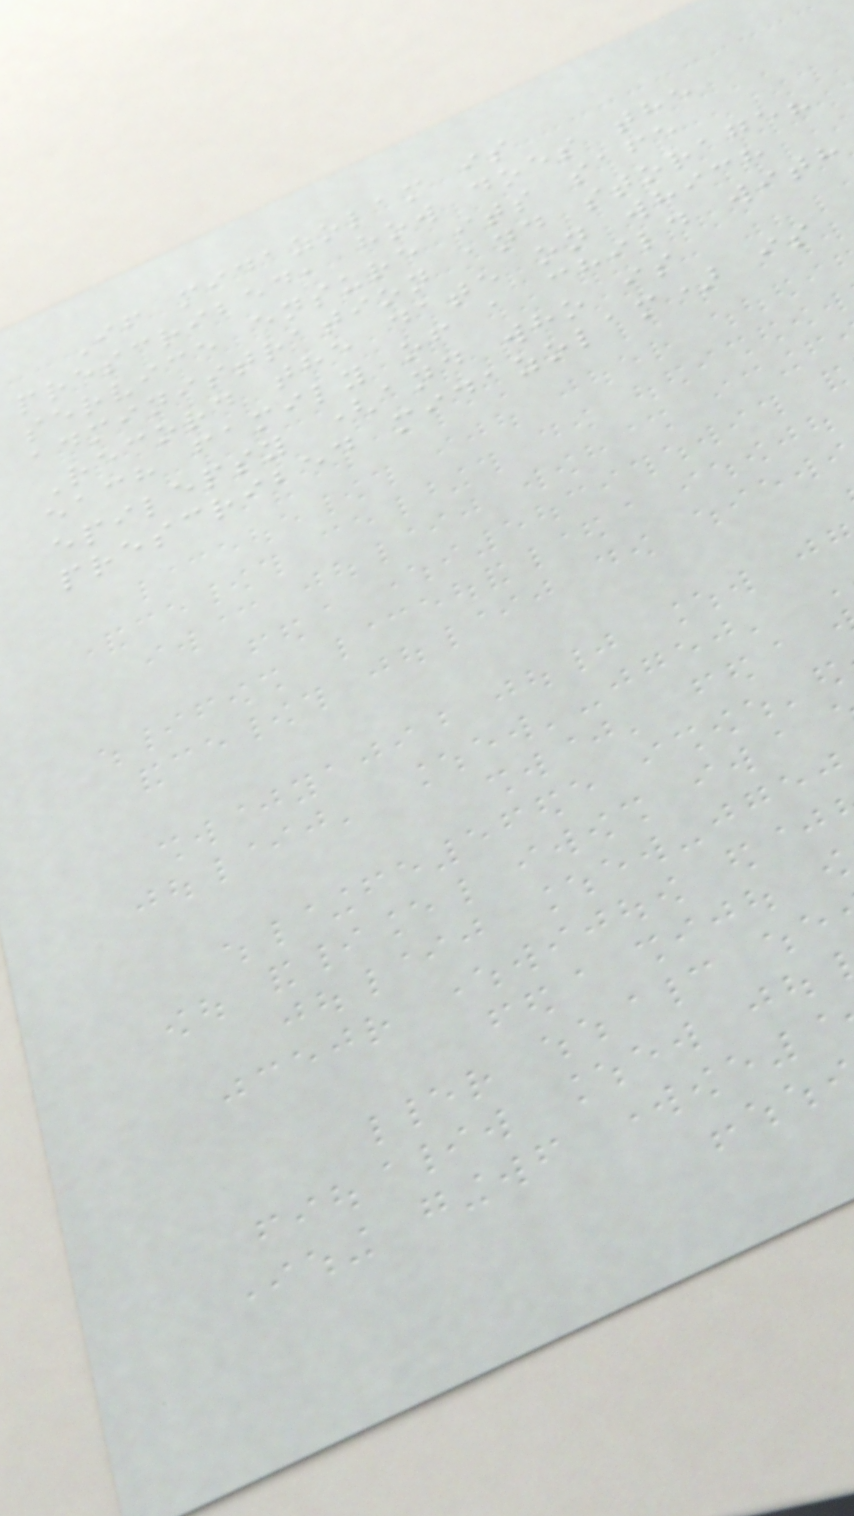If midazolam is
prescribed, how does the
service ensure its safe
administration and storage?
Record the date on which
each family of a child with
epilepsy (and who is
prescribed midazolam) is
